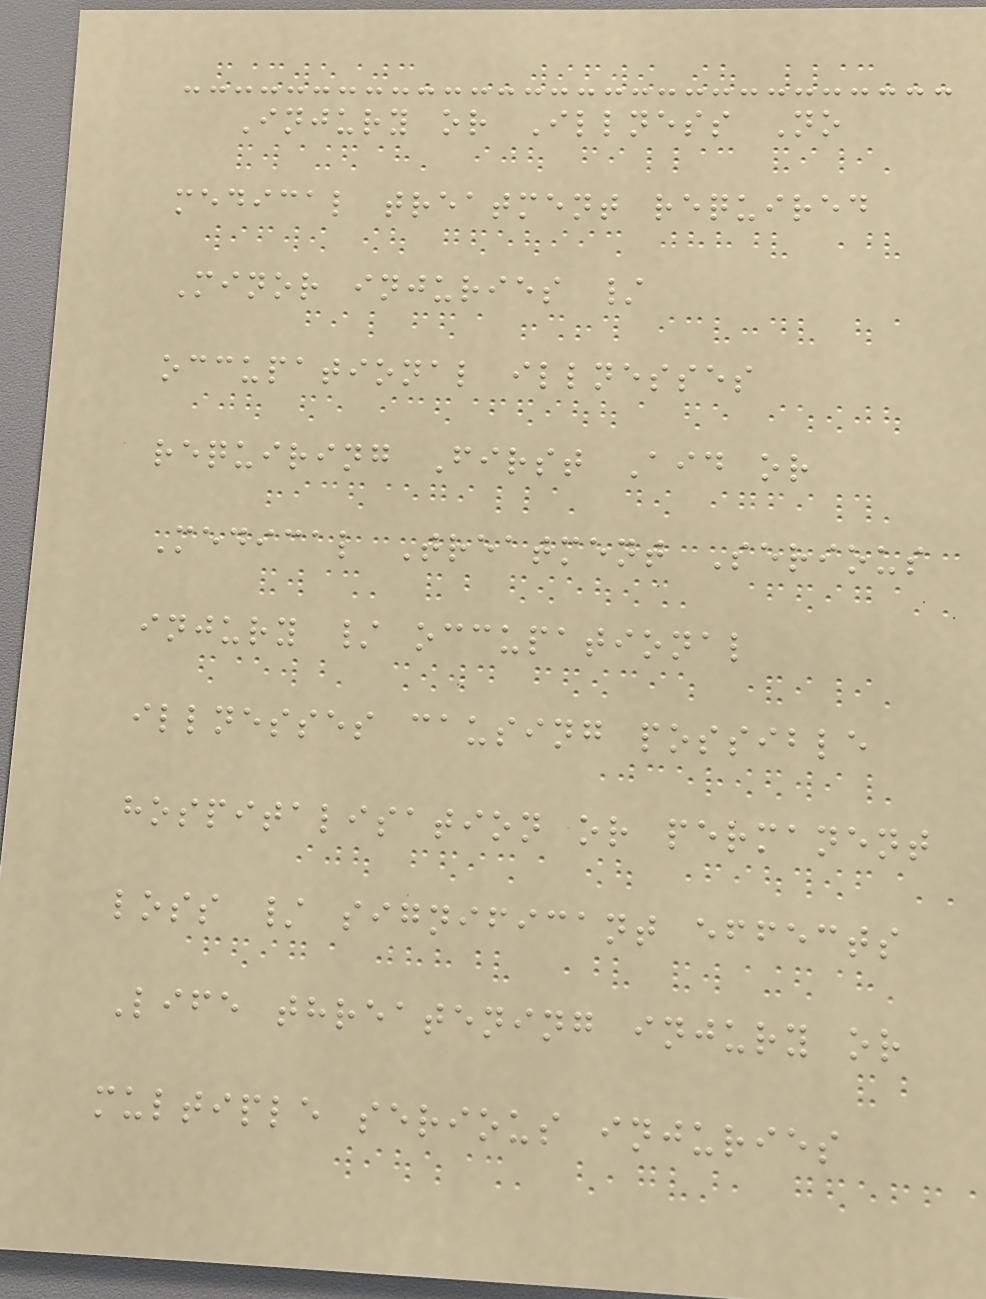Injury or Illness No
medical treatment required
Minor injuries /
occupational illnesses
requiring First Aid or
Medical Treatment Serious
injury / occupational
illnesses causing possible
hospitalisation or permanent
loss / significant effects
Life threatening injury or
multiple serious injuries
